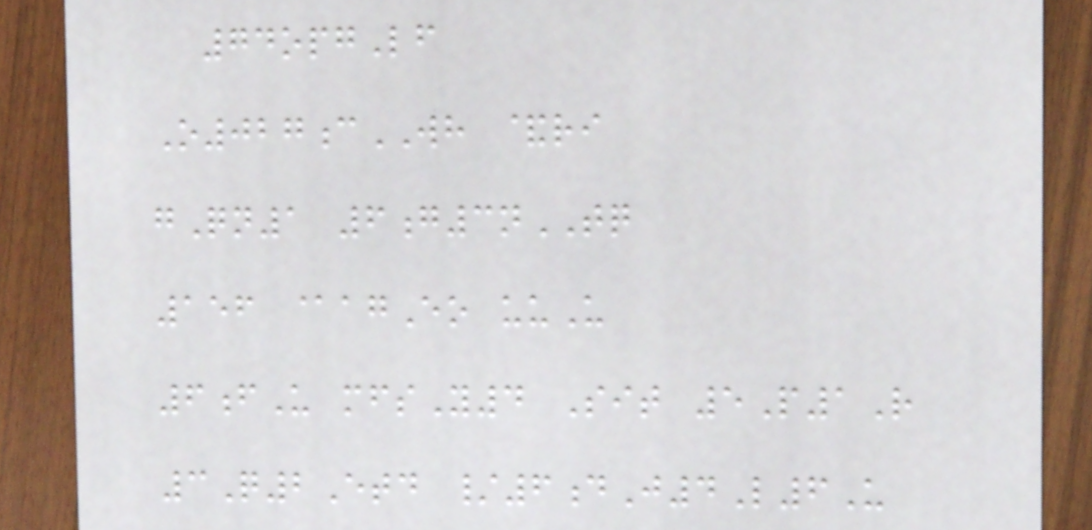74opgLf
O027cWH &ri
gQn1 6g3nTQ
156 @agEo uuU
6fU mfsY4 Sit 5P1R
3Q2Etd /6dJ4L6U
